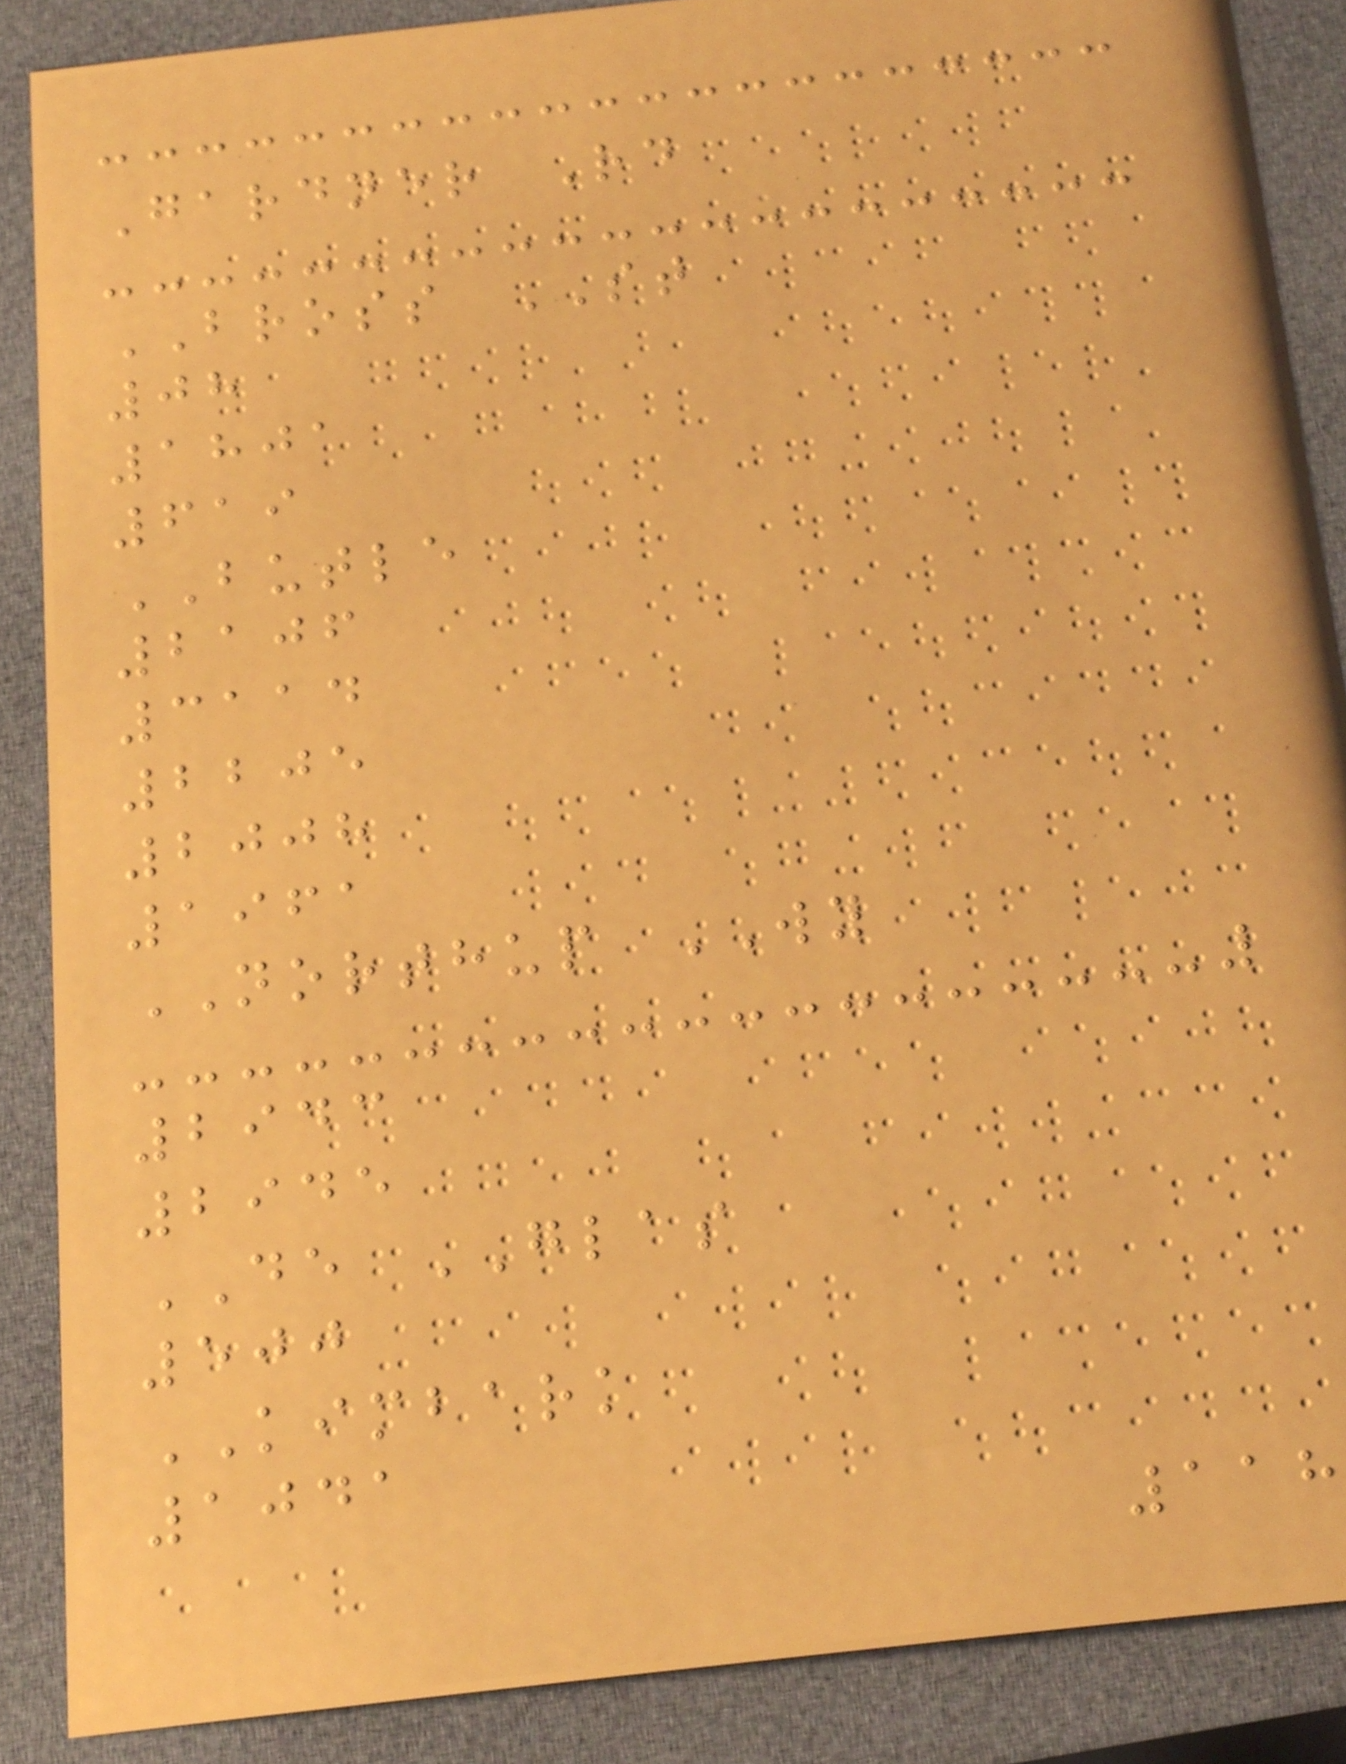Gardner Rd
BROSS ST
08
1801
619
BUTLE
2106
3114
2205
2008
1961
NORTHUP WY
2943
2945
DE GLAS
500
KIMBARK
1041
118
